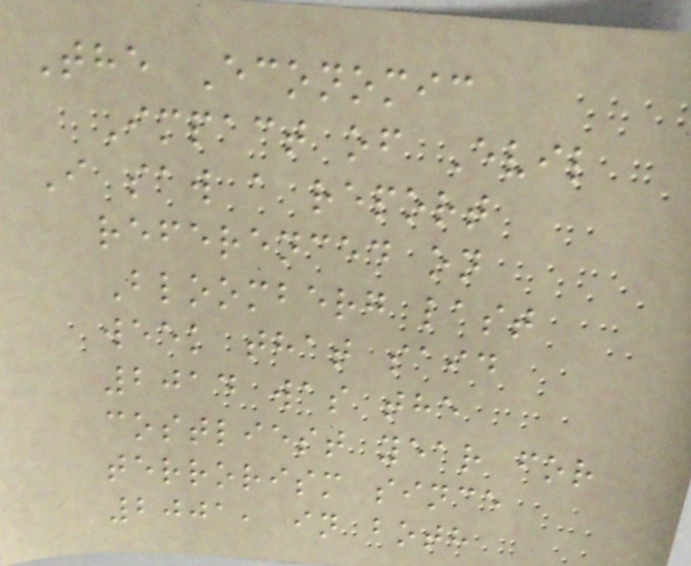The Economic
Impact of Evil
I saw a report
referenced on
Bloomberg last
week that said
2014 was the
costliest year for
terrorism since
2001, in both
